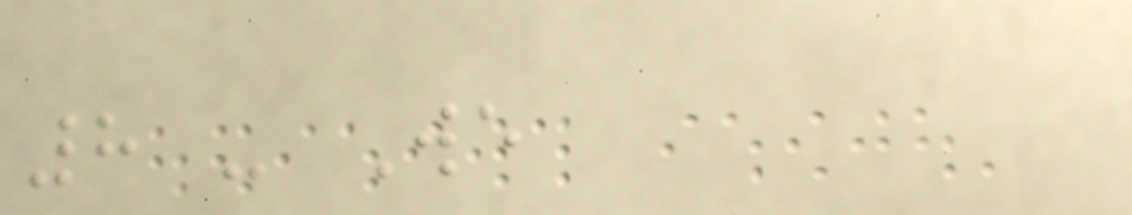8 - We
